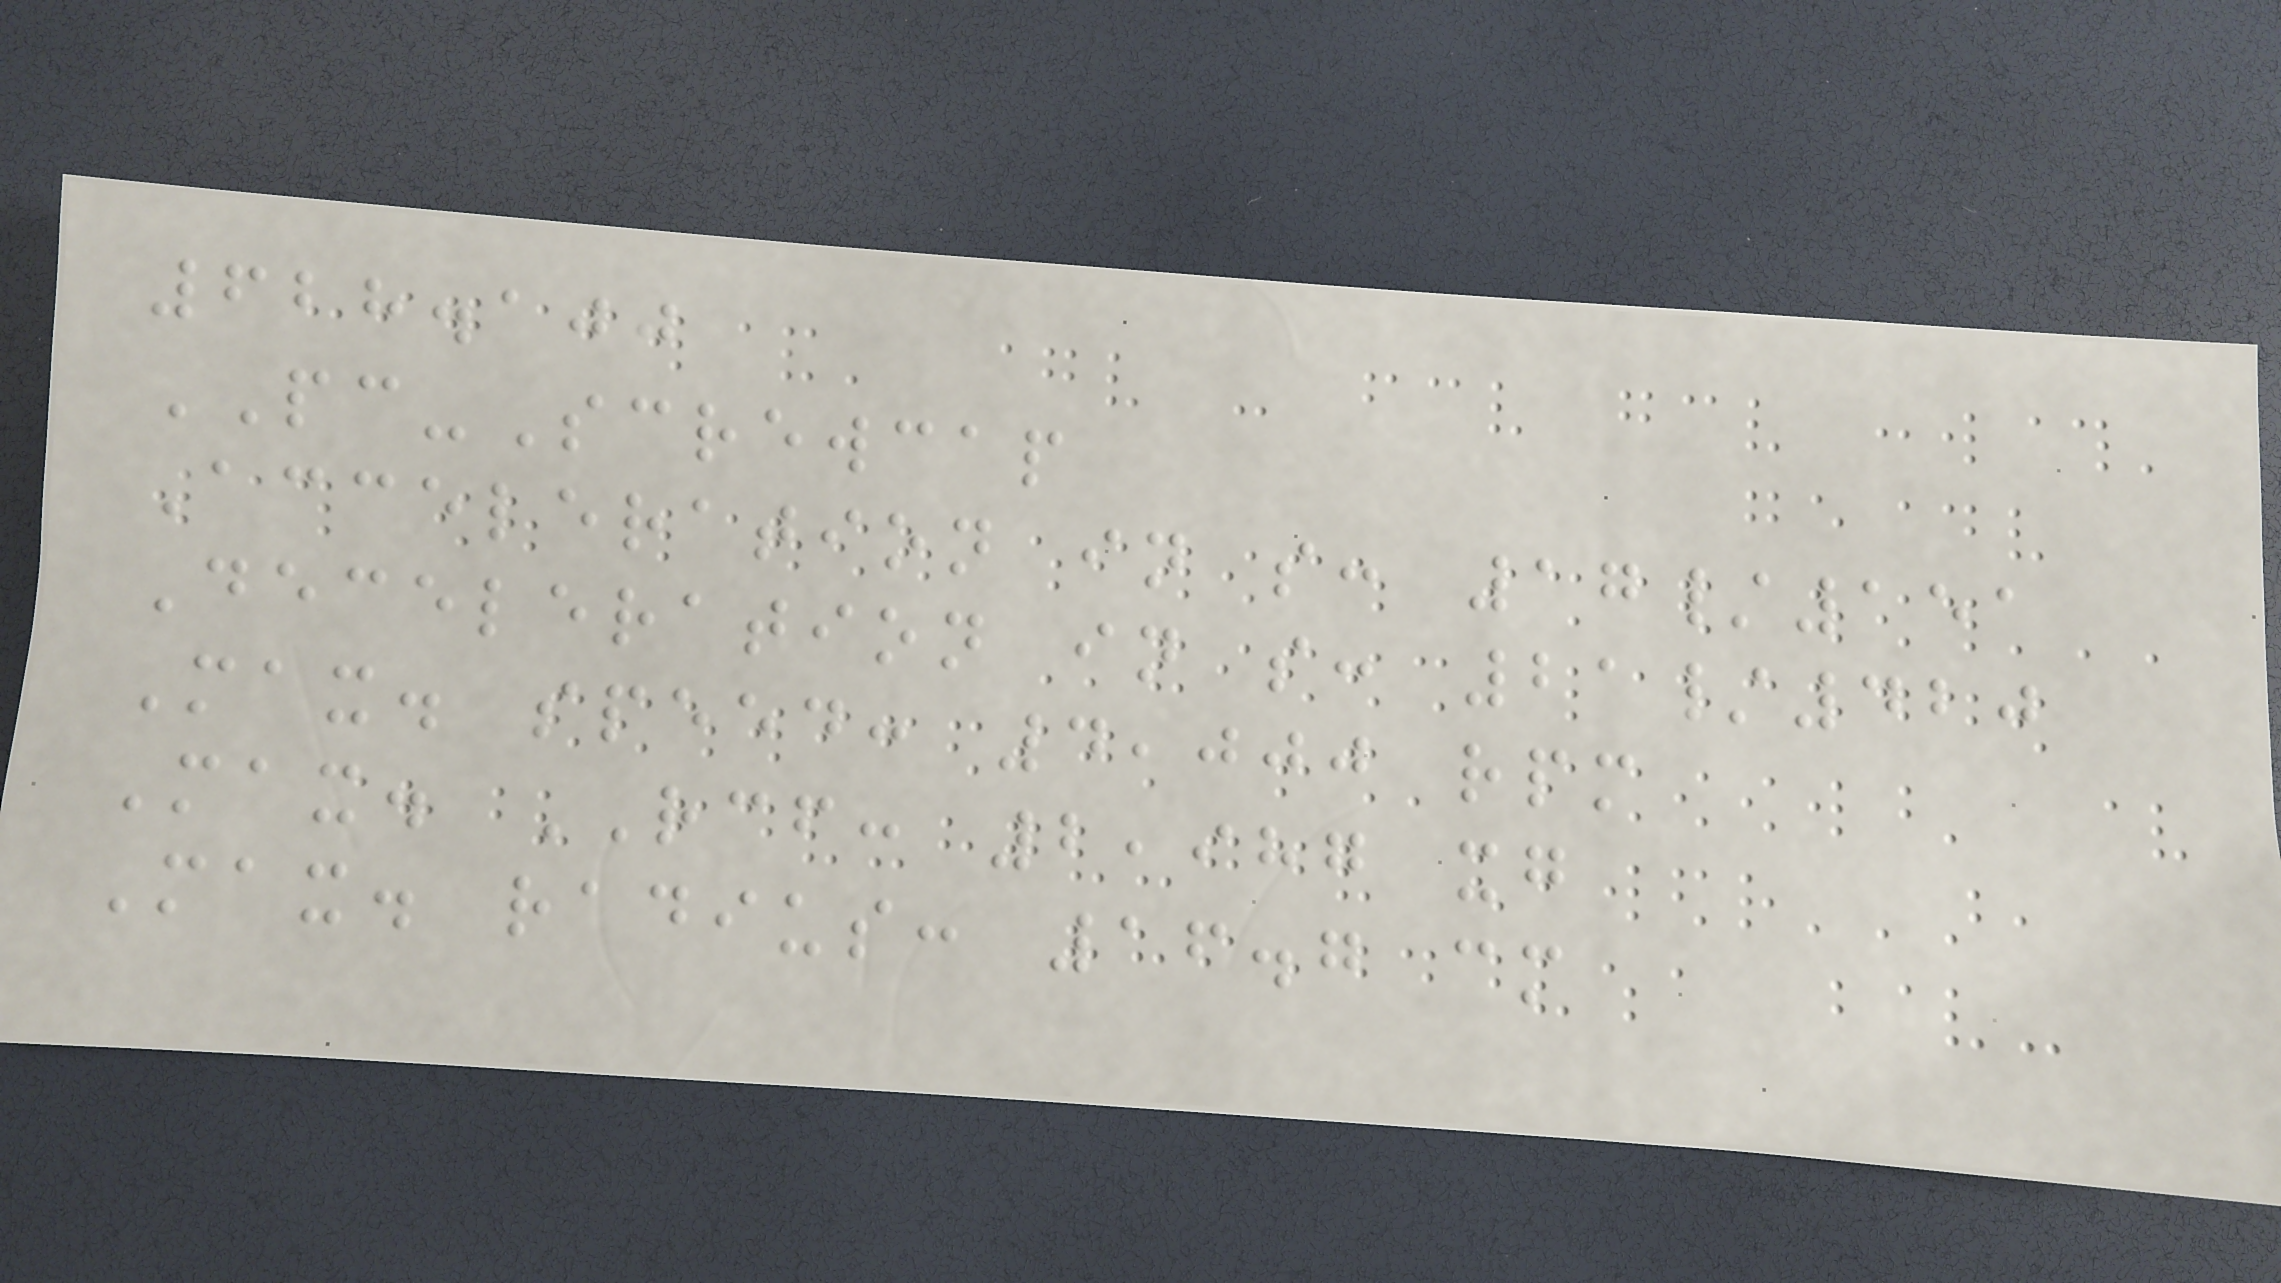628.100
PC-Screwcap
Acceleration in s: 17/151
Deceleration in s: 21/420
Max. speed: 4,000 rpm
Max. RCF: 2,987 xg
Max. radius: 16.7 cm
